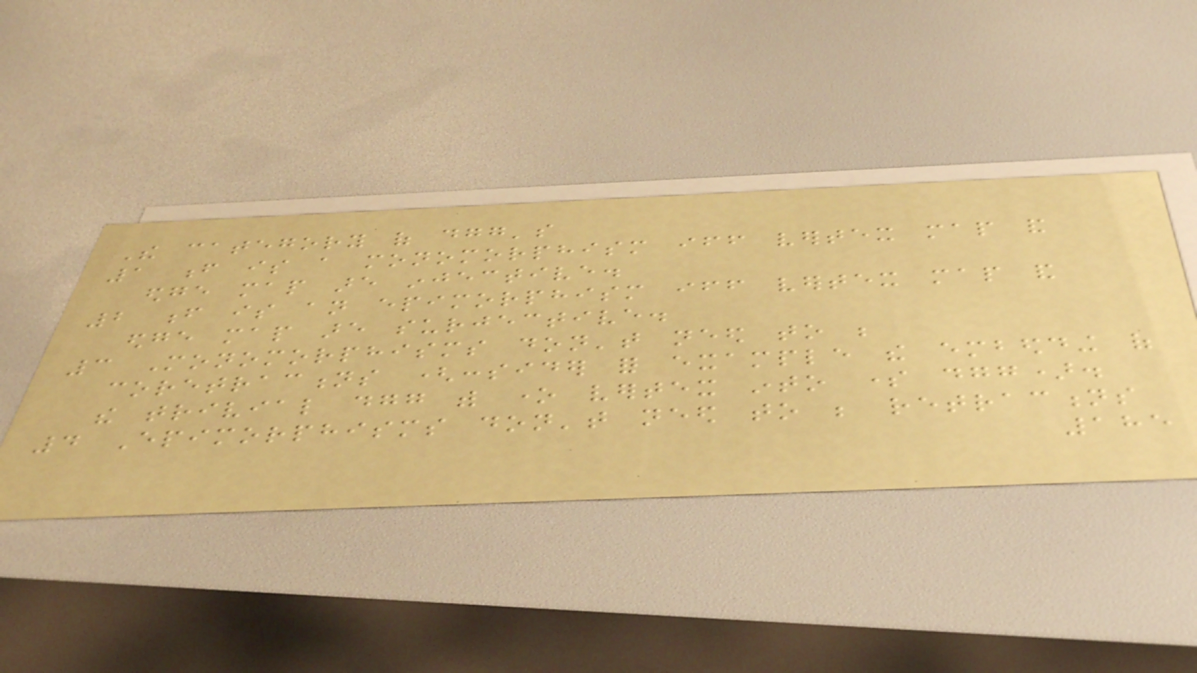The category of dgg's
1 f is a monomorphism iff vertex map and
edge map are injective.
2 f is an epimorphism iff vertex map and
edge map are surjective.
3 Monomorphisms don't need to be
coretractions (consider for example the embedding of
the trivial dgg with one vertex into some dgg).
4 Epimorphisms don't need to be retractions
185
